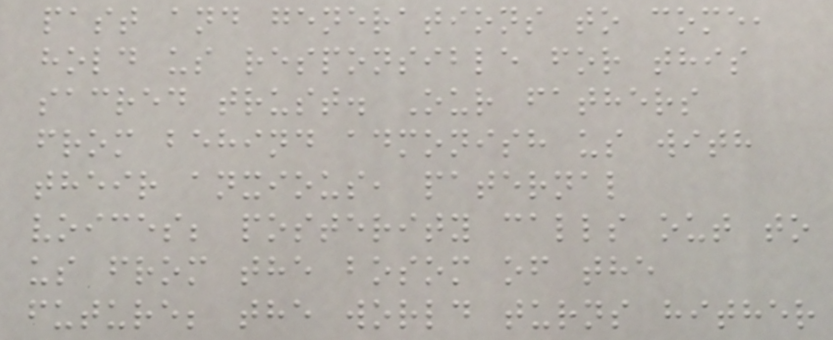past and generations to come,
hold us responsible for this
sacred trust. Our fathers
from behind admonish us with
their anxious, paternal
voices; posterity calls out to
us from the bosom of the
future; the world turns hither
